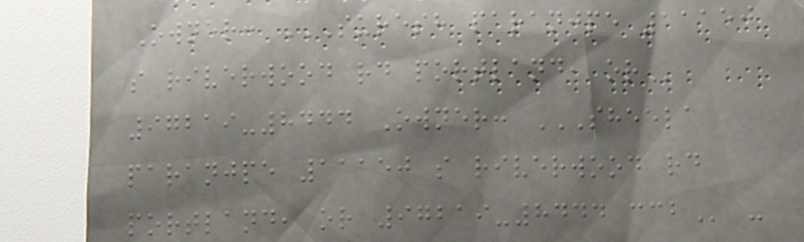Owner: SURESH PARANJPE 11150
S RIVERWOOD RD PORTLAND, OR
97219-8444 Owner: SHEELA
PARANJPE 11150 S RIVERWOOD RD
PORTLAND, OR 97219-8444 CCB -
